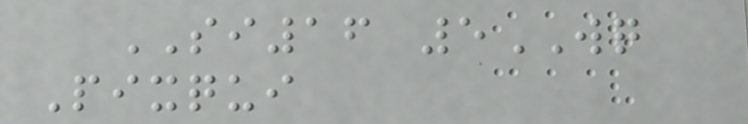SI16 5WQ
Pixqui
